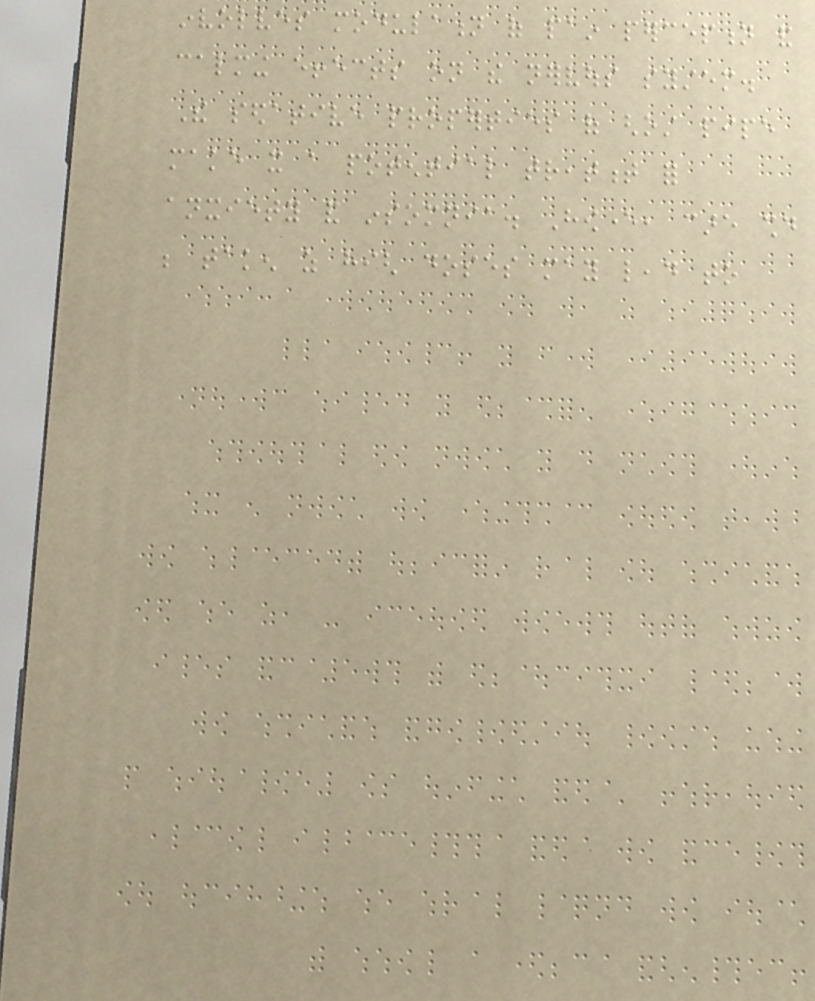involves modulation of pain perception and
calming effects on the nervous system.
The sedative properties of ghost pipe
make it a potential treatment for
anxiety and insomnia. However, care should
be taken as high doses may lead to
